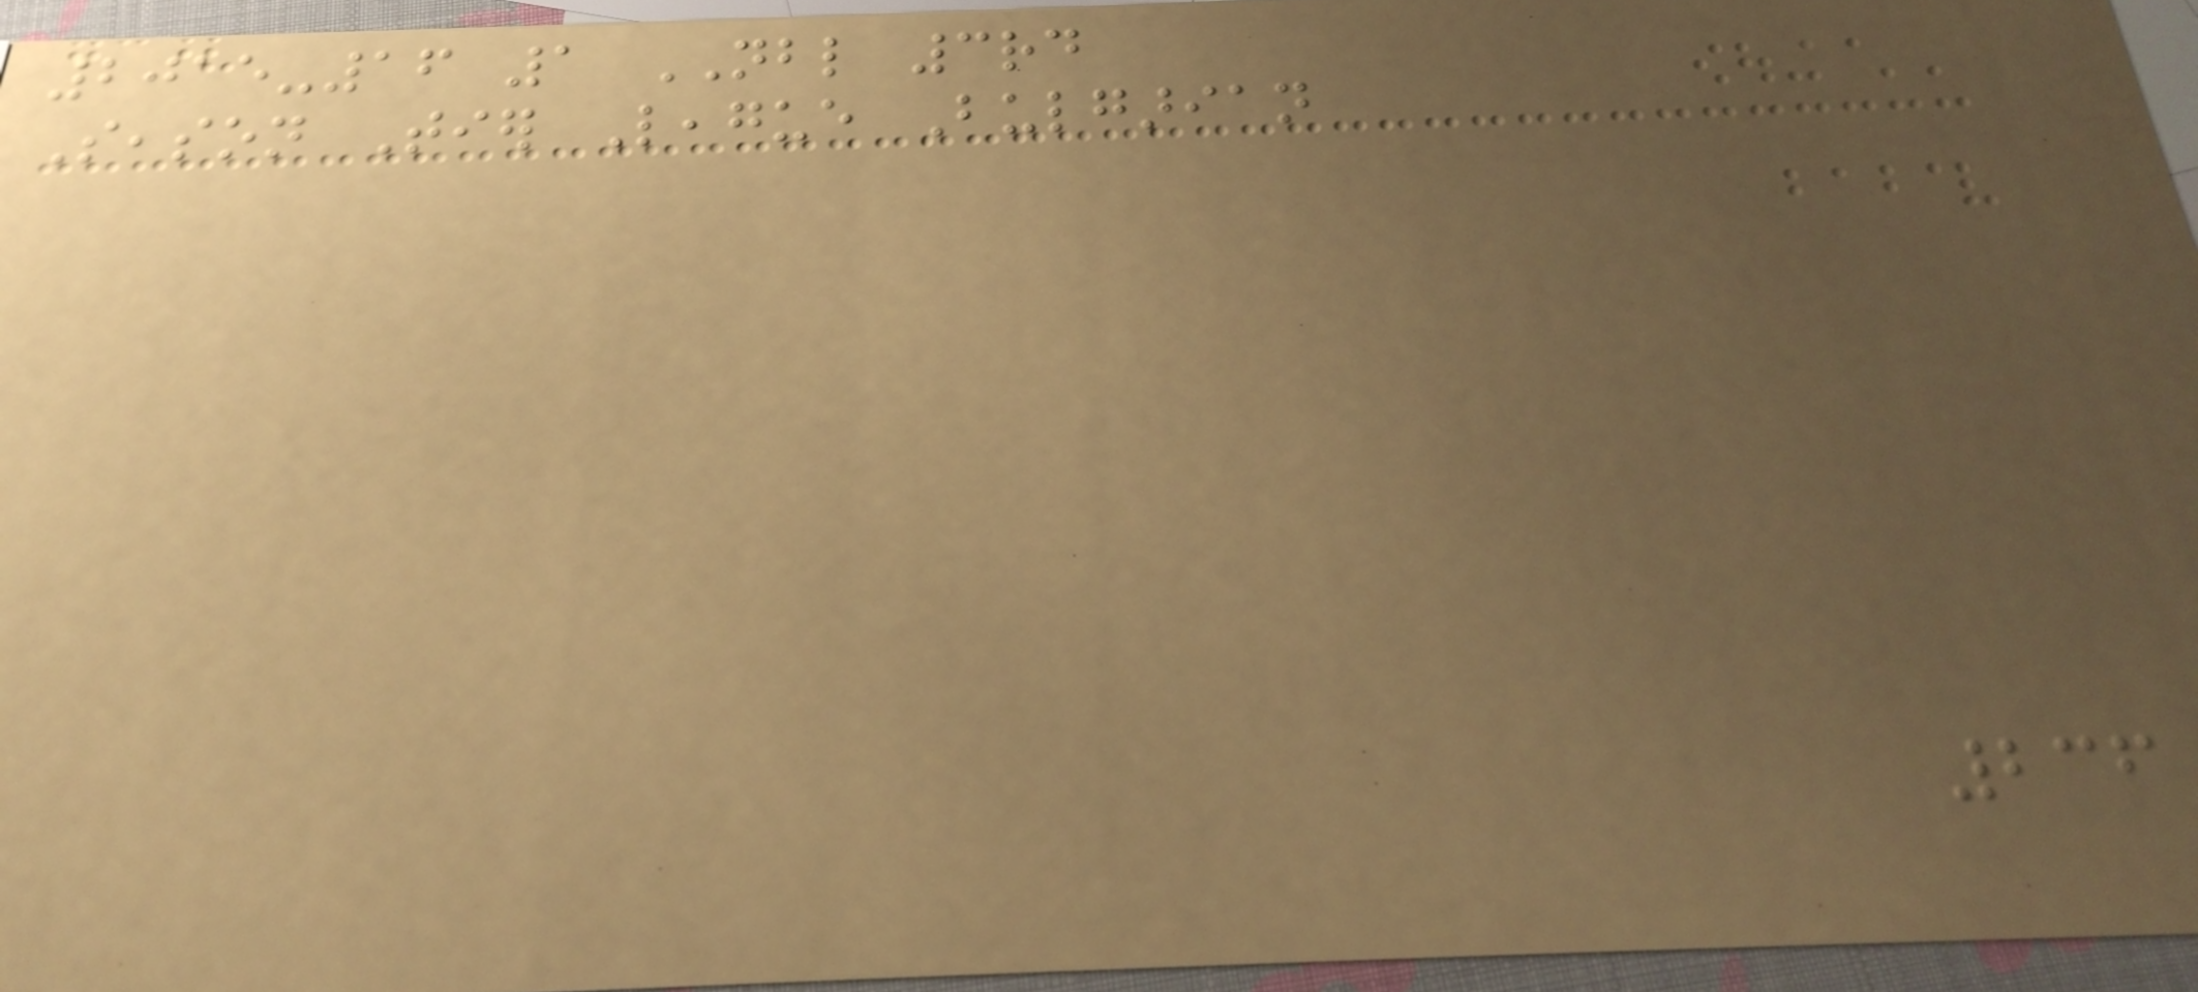2015-16 1 NBL 3rd
Season Tier League Bulgarian
236
